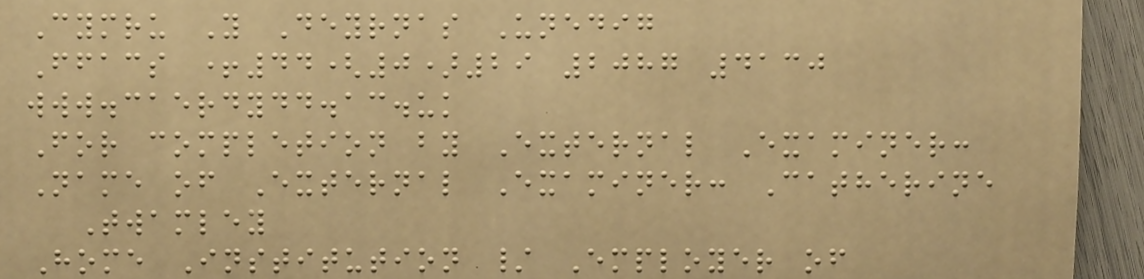Cymru Y Deyrnas Unedig
Ffacs +44(0)29 2087 4130
www.caerdydd.ac.uk
For completion by External Examiner:
Name of External Examiner: Catherine
Twamley
Home Institution / Employer of
